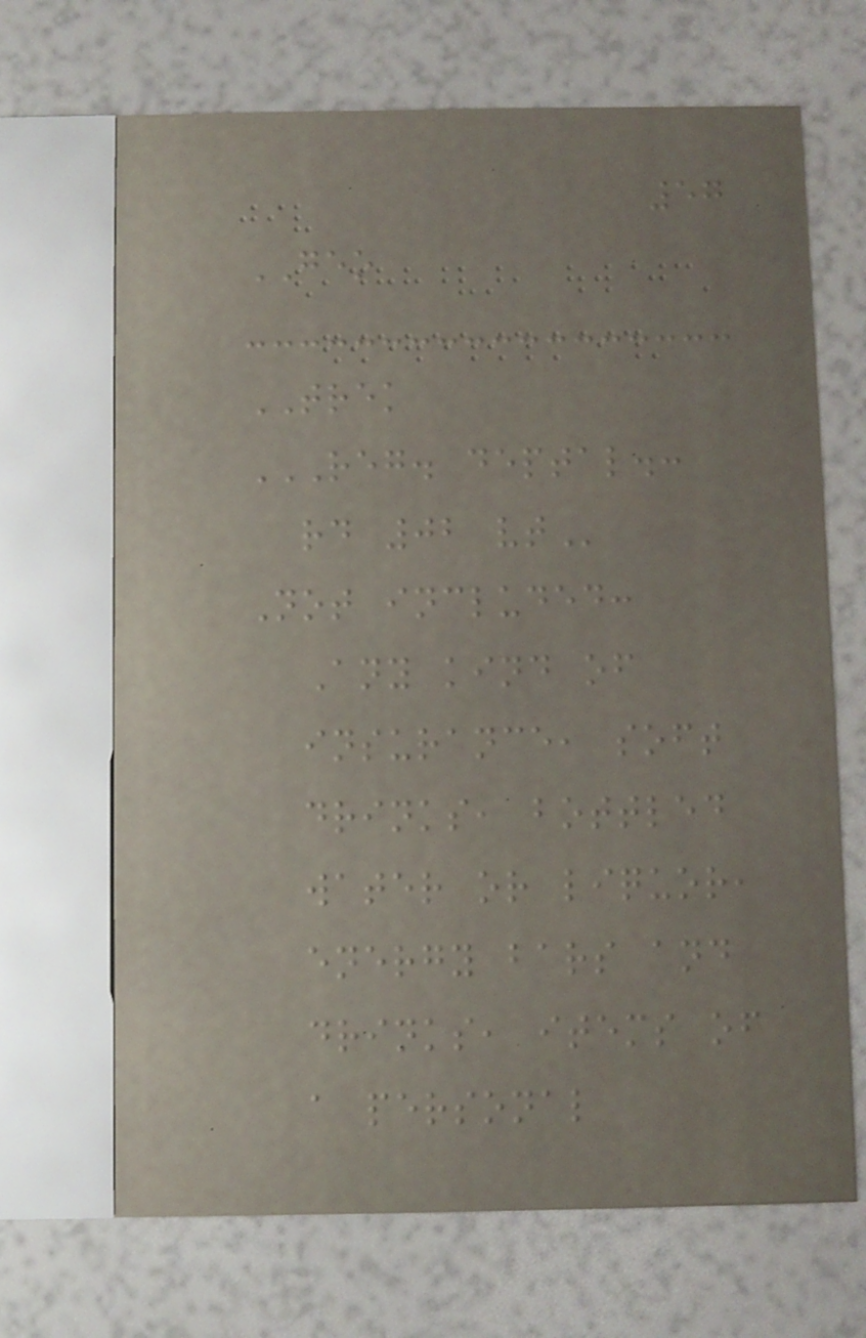57
GEO
TREK
REG. DEPTAL.:
RD 02 VT
Not included:
Any kind of
insurance, soft
drinks, bottled
water or liquor,
energy bars and
drinks, items of
a personal
